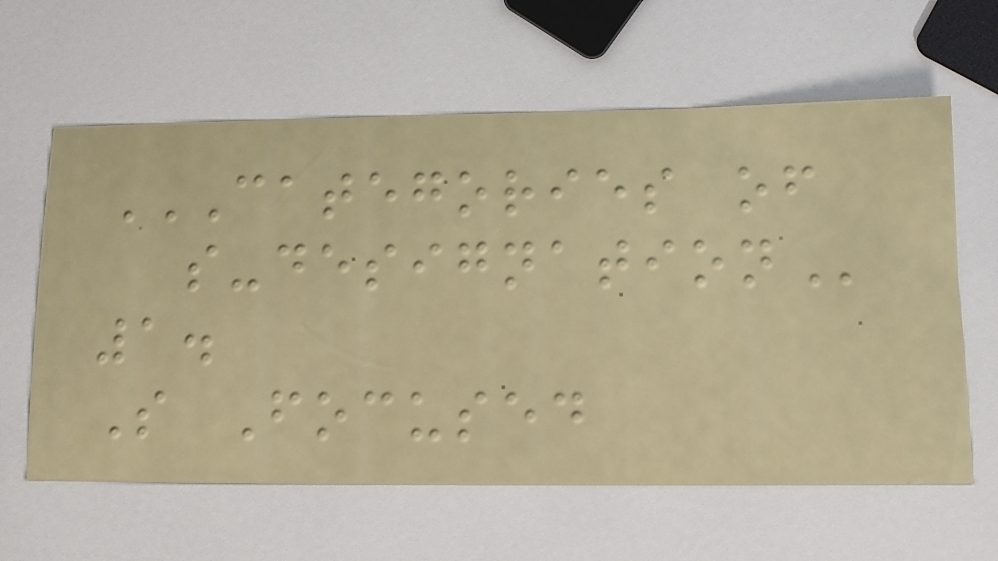CATEGORIES OF
S-DESIGNATION
1.
S Focused
